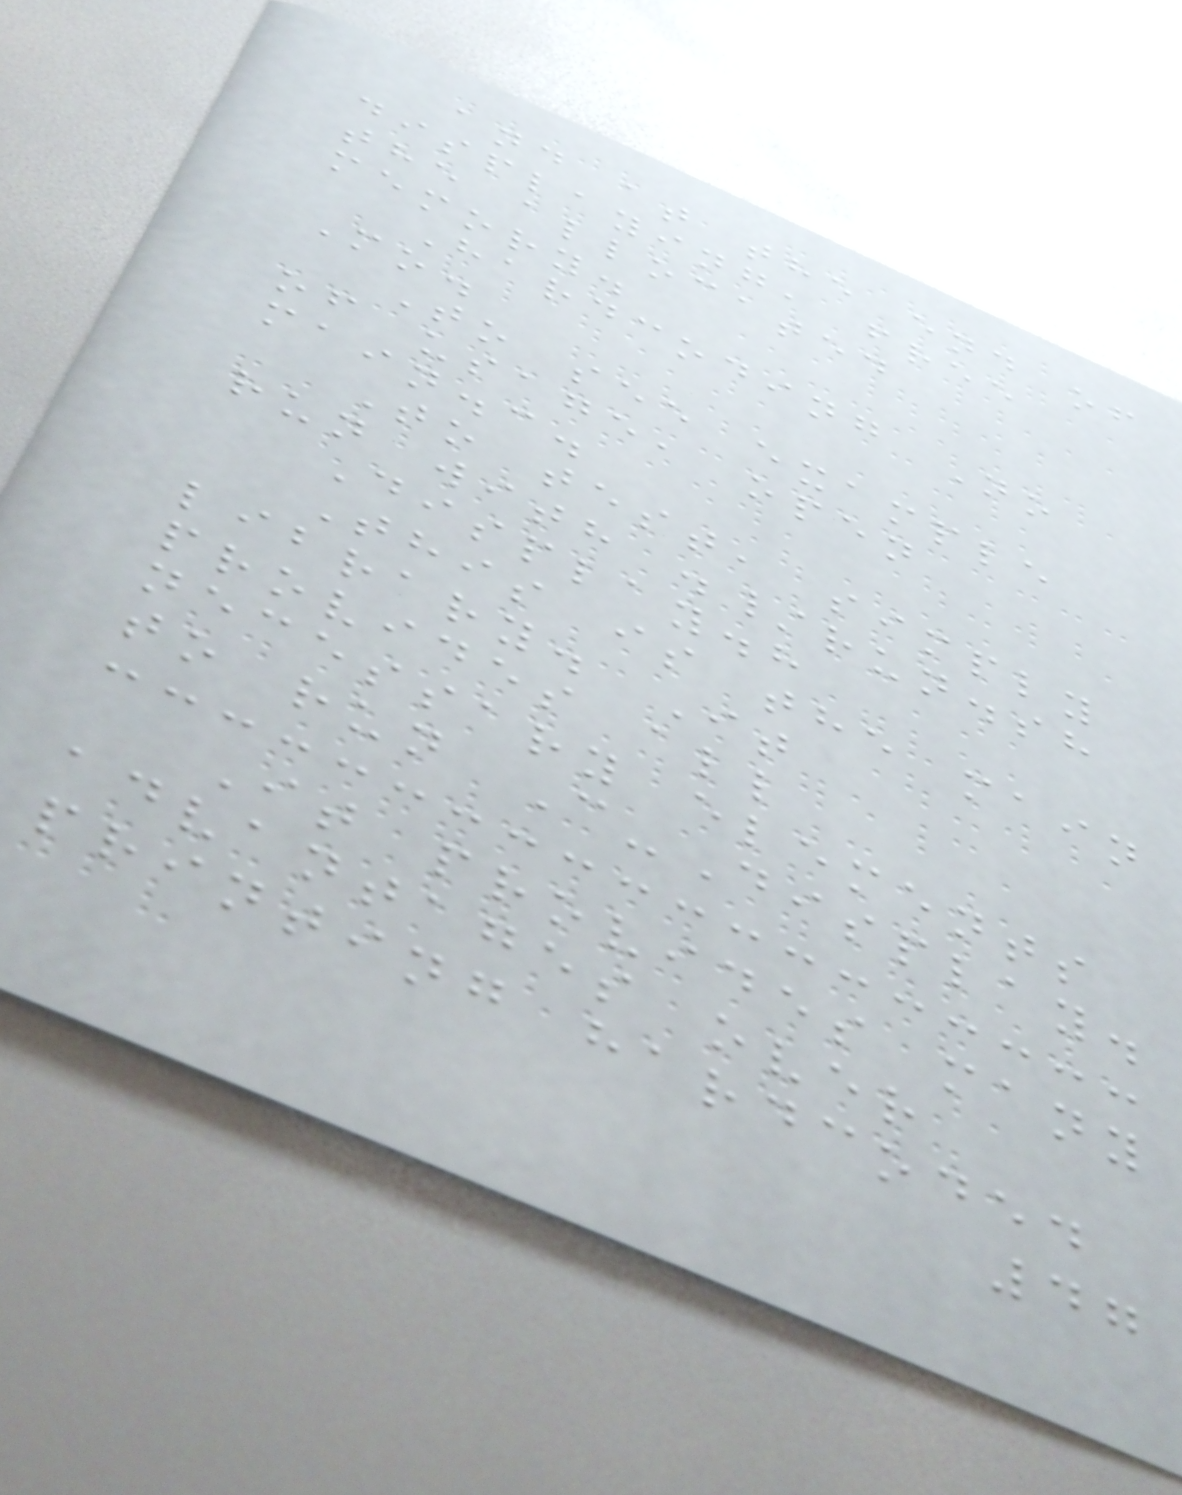and at the end of
displaying, free
the allocated
memory.
Hardcoding No
Mo.
To see example
of usage, open
main.c.
To test, simply
run with ./run.sh
Display.h
This is the main
library. It
provides all
necessary elements
to run C-Display.
It provides many
advantages over
printing hardcoded
47
